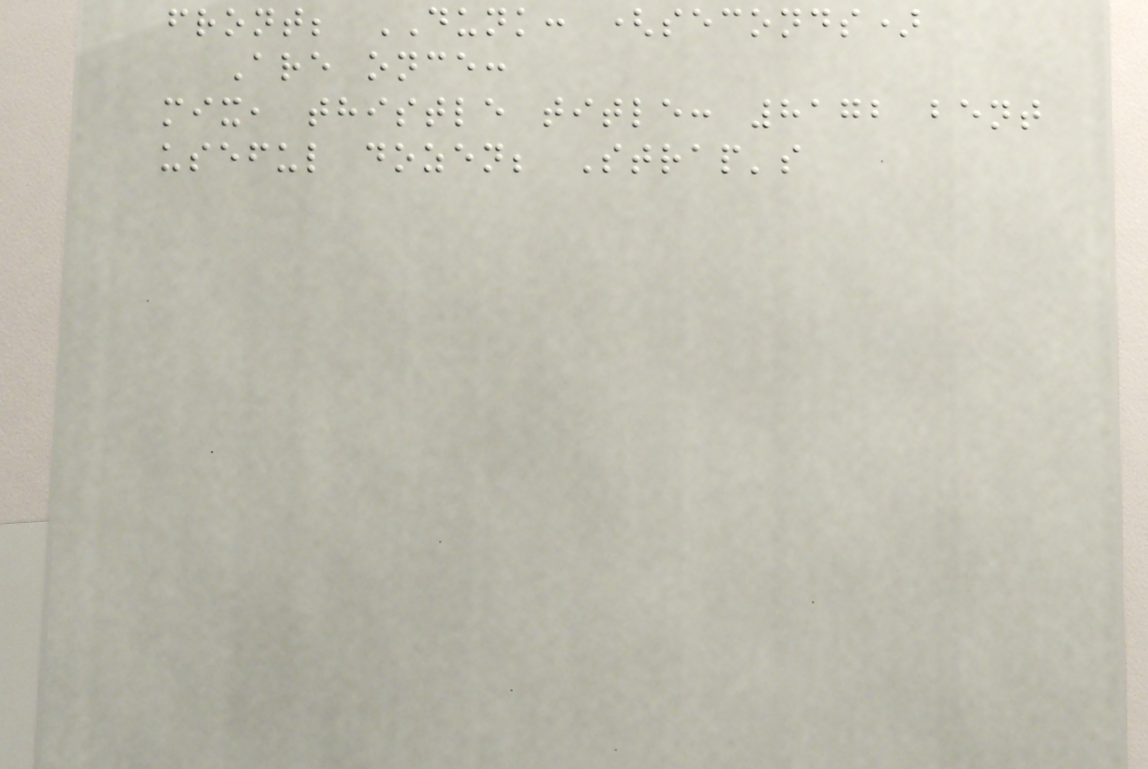front; DUNK: (seconds)
Are once:
mix, thistle title: 8172 bent
useful dozen; Strap's
